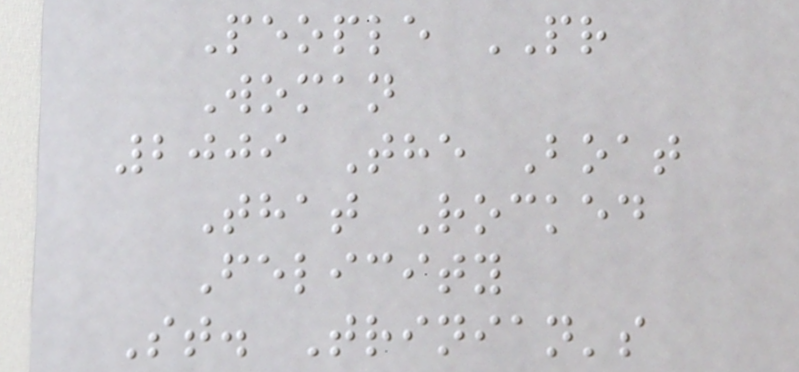People PR
Woman
2009 The Boat
That Rocked
Felicity
St. Trinian's
